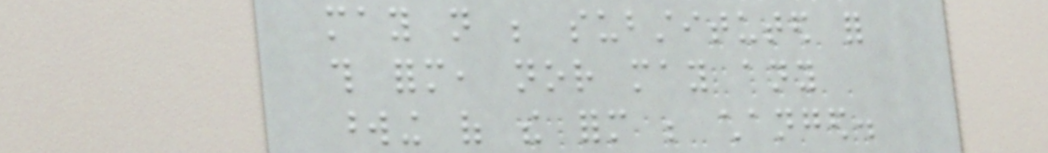may not be substituted for
this form, nor may any
wording of the form be changed.
